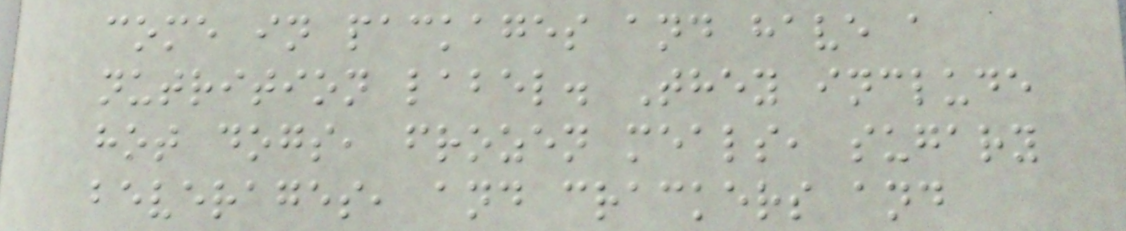come in packages and have a
nutrition label. They include
hot dogs, frozen meals, sugary
beverages, and crackers and
